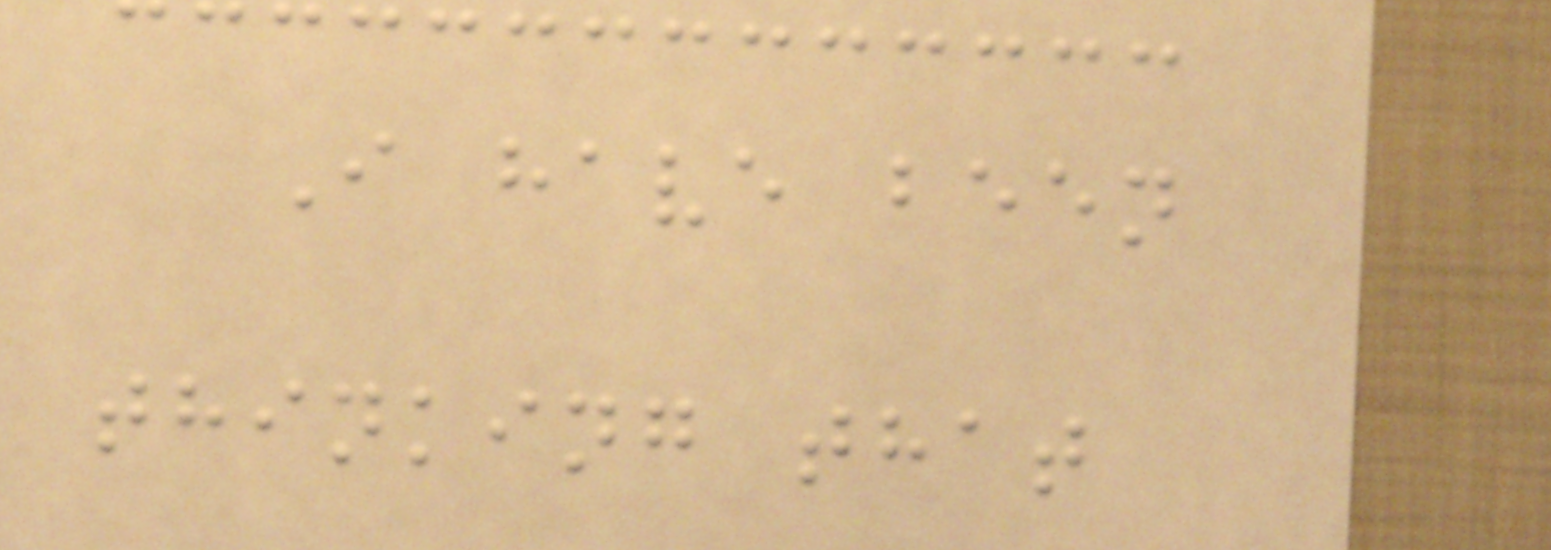I have been
thinking that
